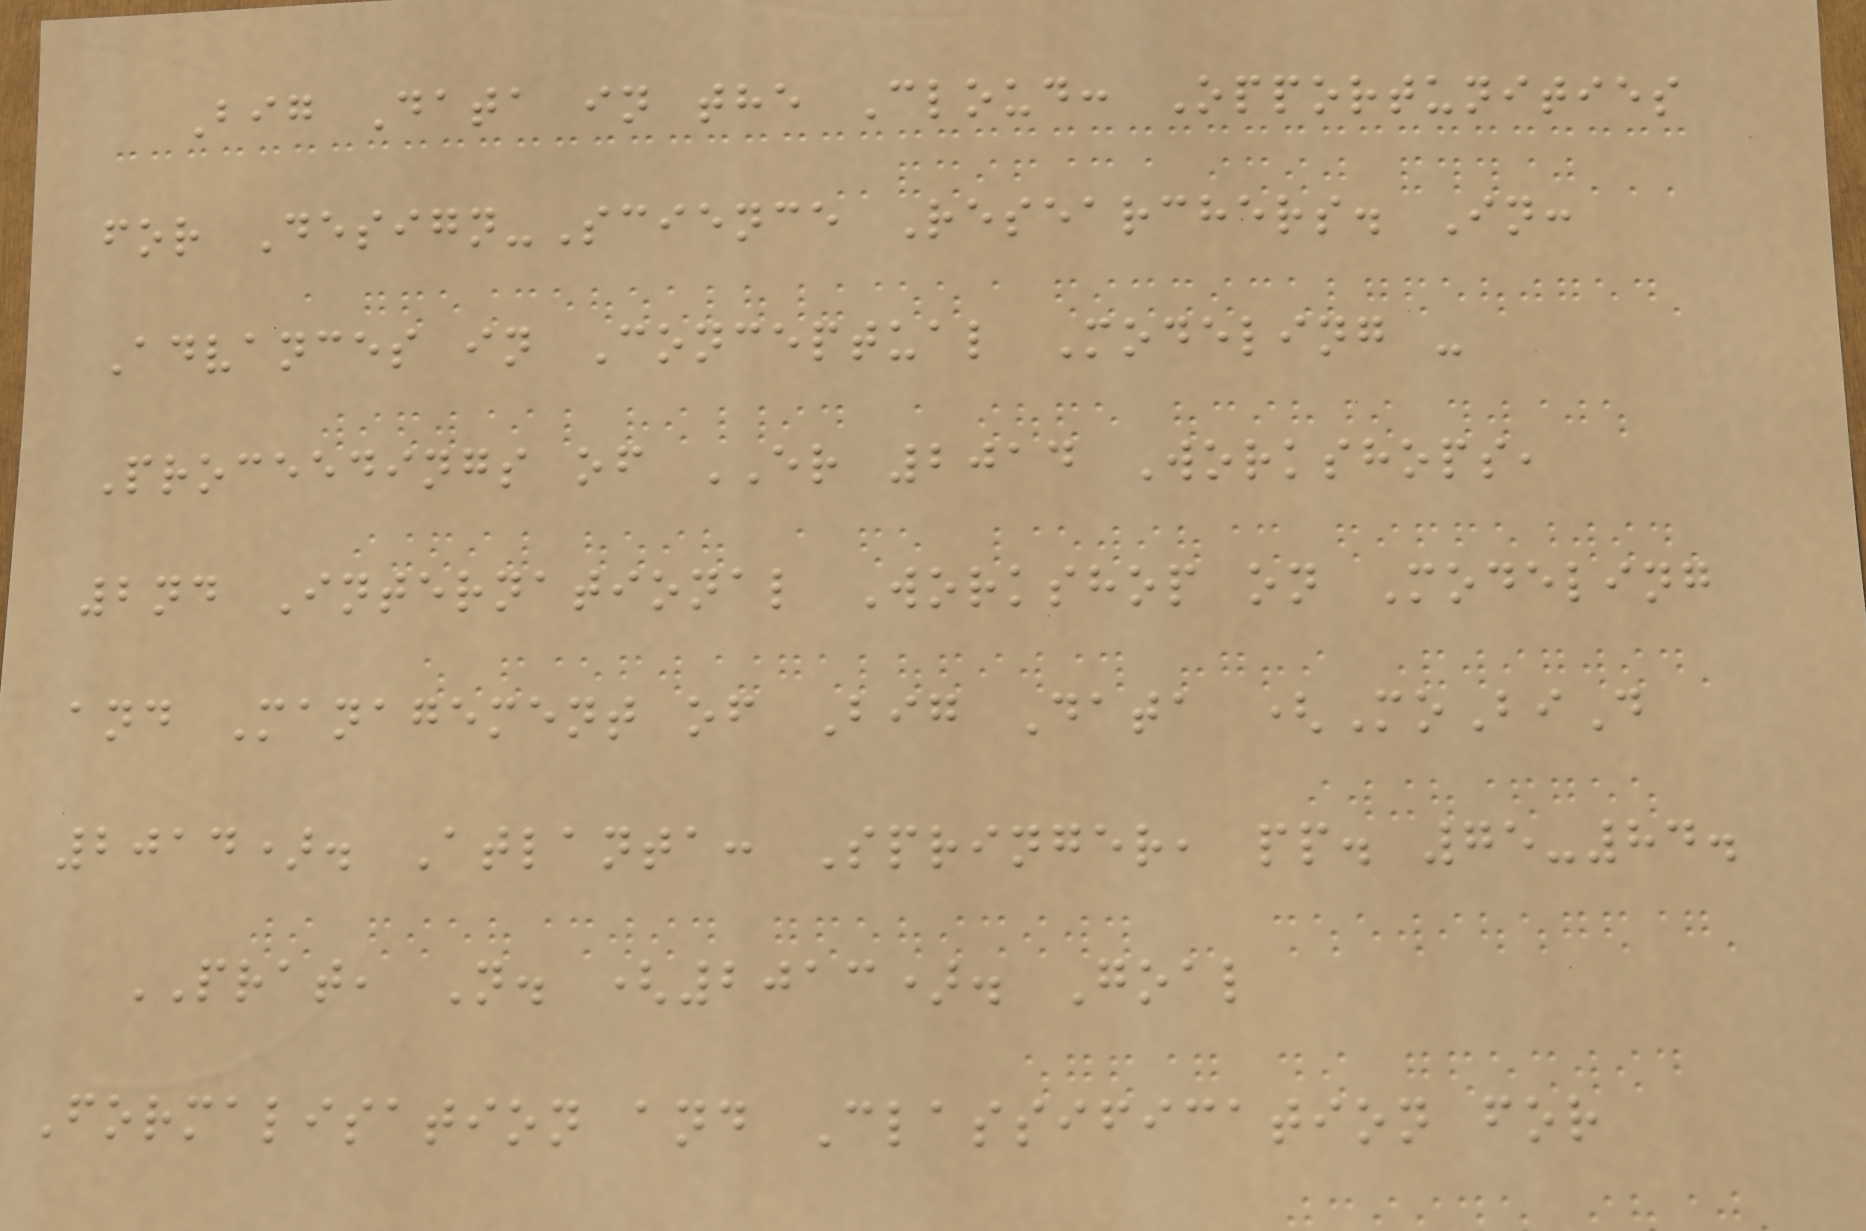Big Data in the Cloud: Opportunities
for Design-Science Researchers. In:
Advances in Conceptual Modeling -
Proceedings of ER 2014 Workshops,
2nd International Workshop on Modeling
and Management of Big Data (MoBiD
2014). Atlanta: Springer, pp. 75-84.
PRAT, N. (2013). Goal
Formalisation and Classification for
